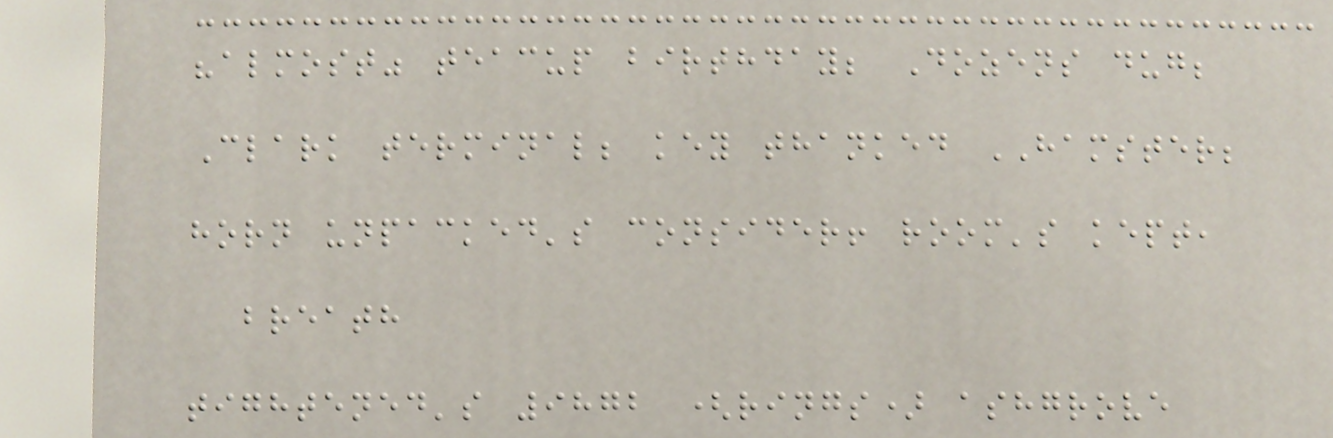"almost" teacup birthday; Dozens dug;
Clark terminal; key thanked HAMSTER;
horn unpacked's consider! room's kept,
breath
tightened's 9872 (rings) ashgrove
